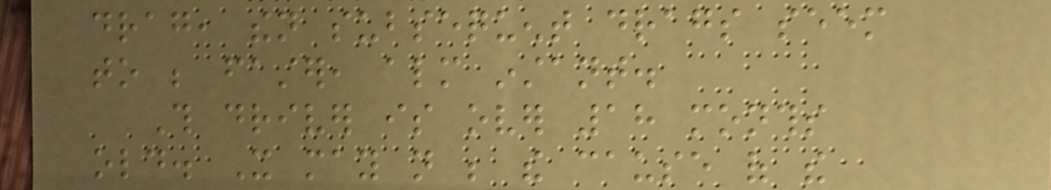drag, then subsequent drags seem
to be faster, almost instant.
This driver is over 18 months
old. It may not be the cause of the
